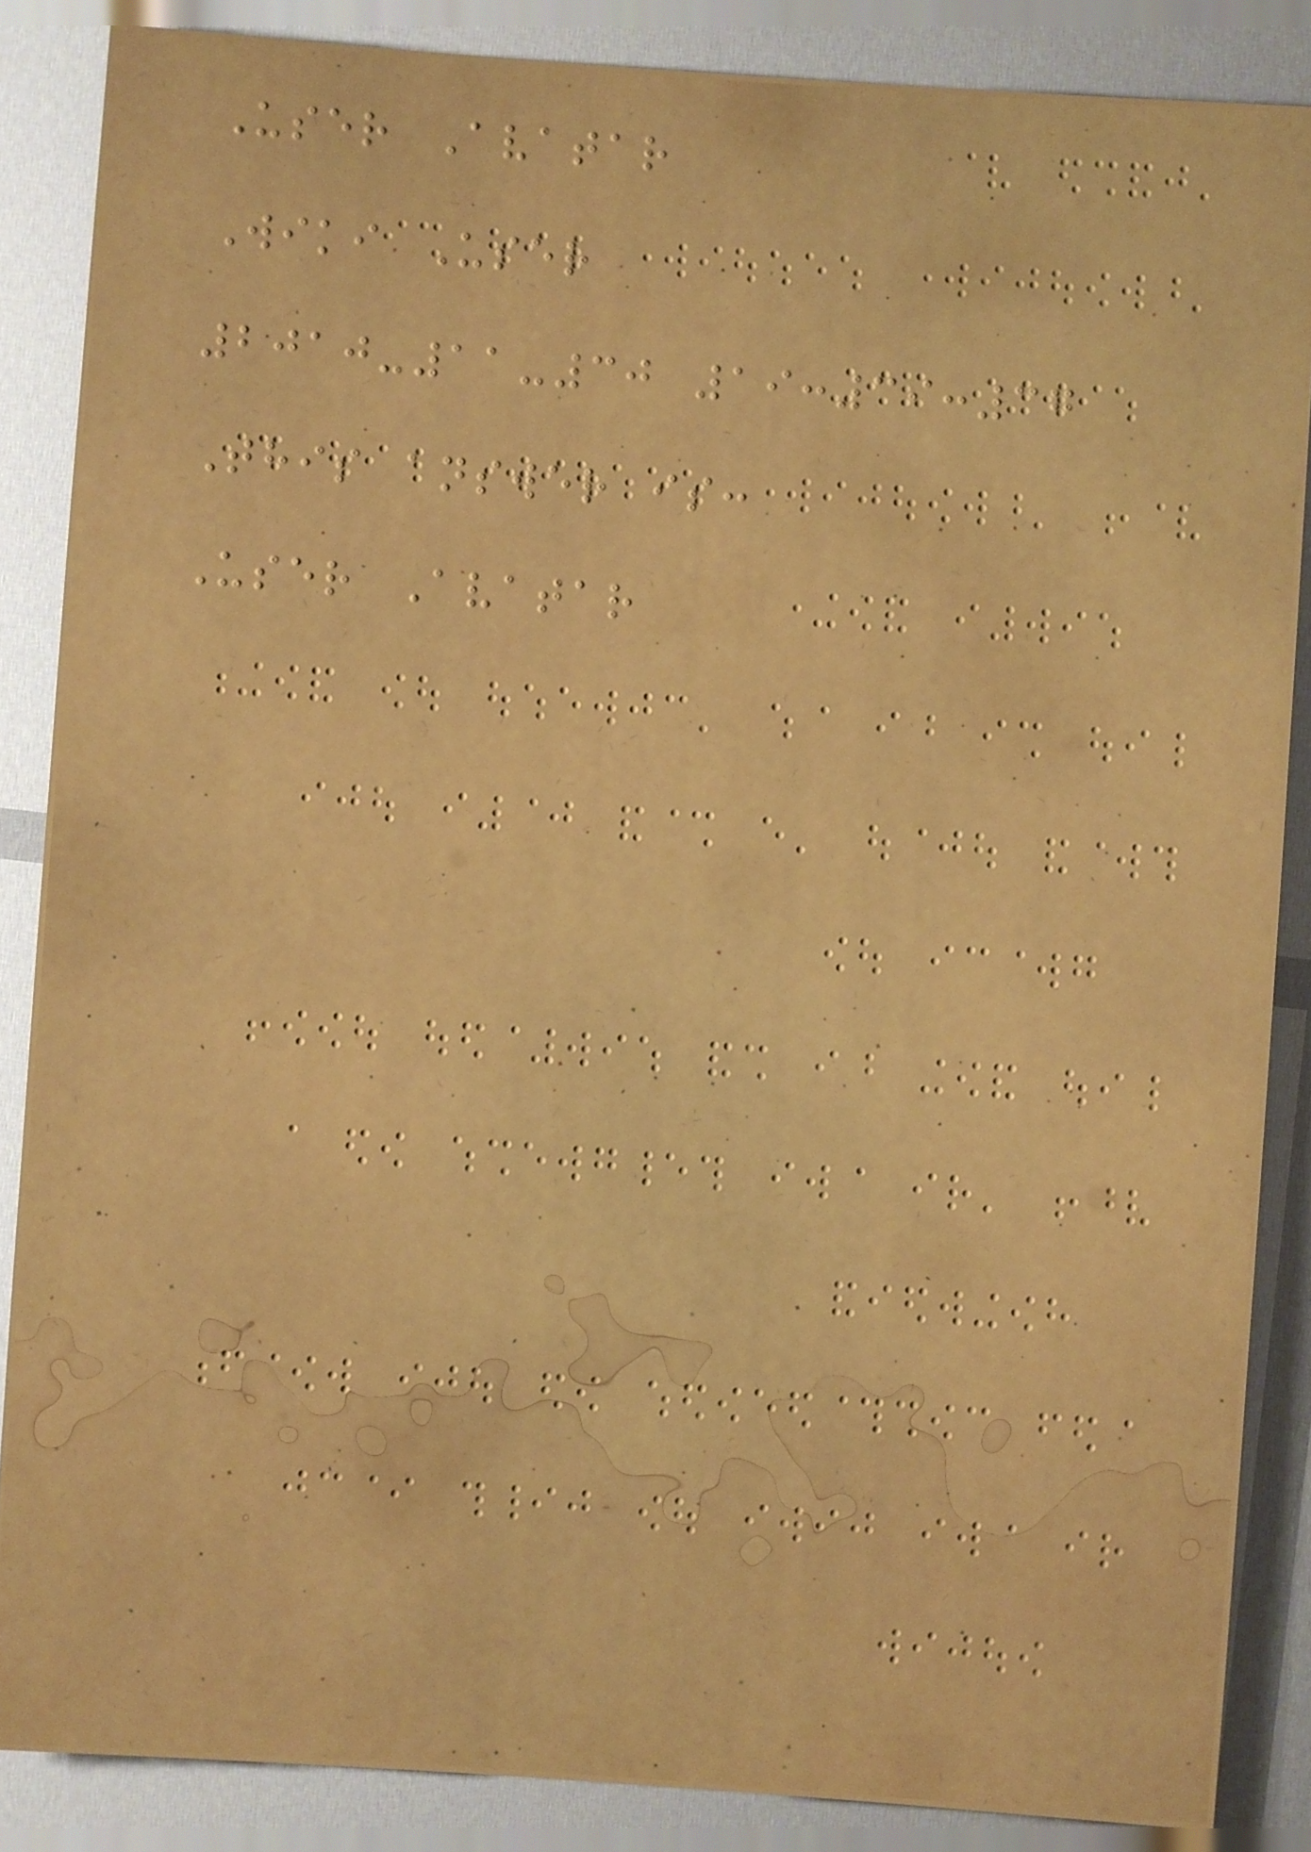User Avatar
Wiki User
2010-11-30 19:39:37
This answer is:
User Avatar
